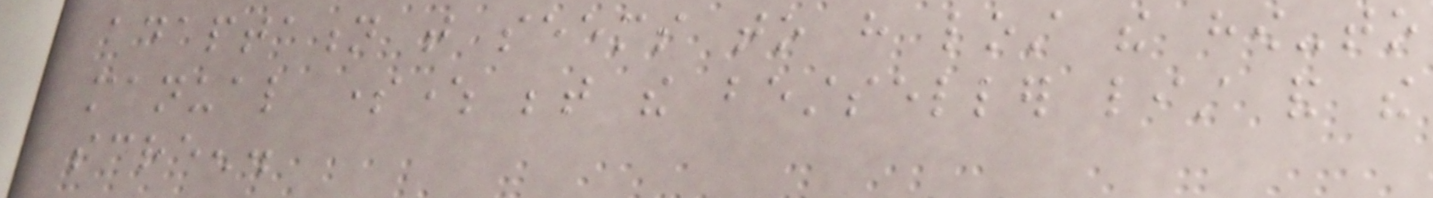adaptation that seems to have lost the how-to
manual somewhere between the bestseller list and the
screen.
